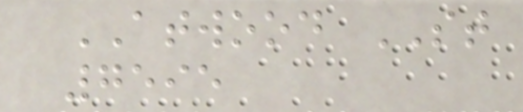ATWOOD ST
7595
